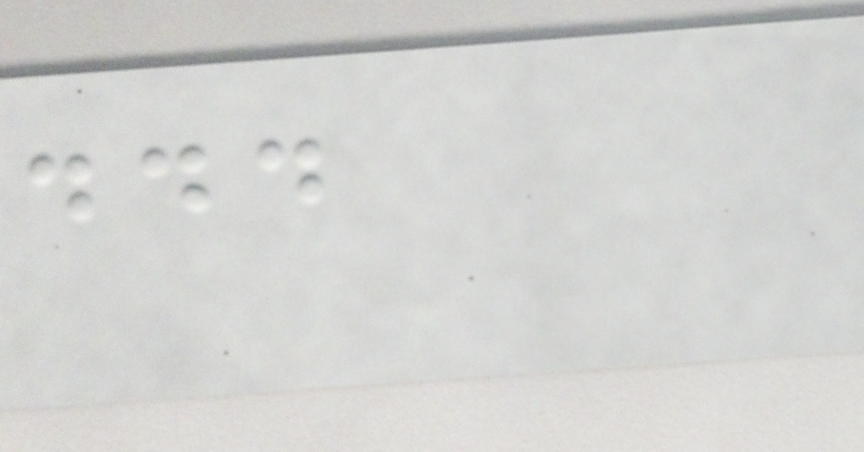...
